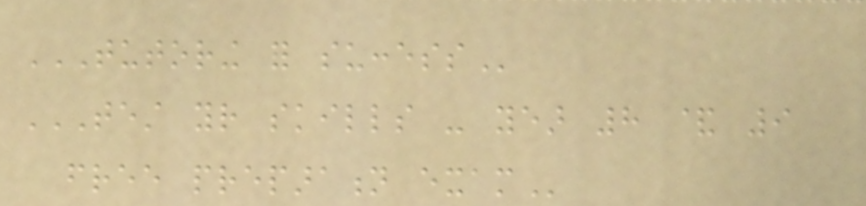TUTORING FOR SUCCESS
TEST YOUR SKILLS - YEAR 8 & 9
FREE PREPARATION EXAM
